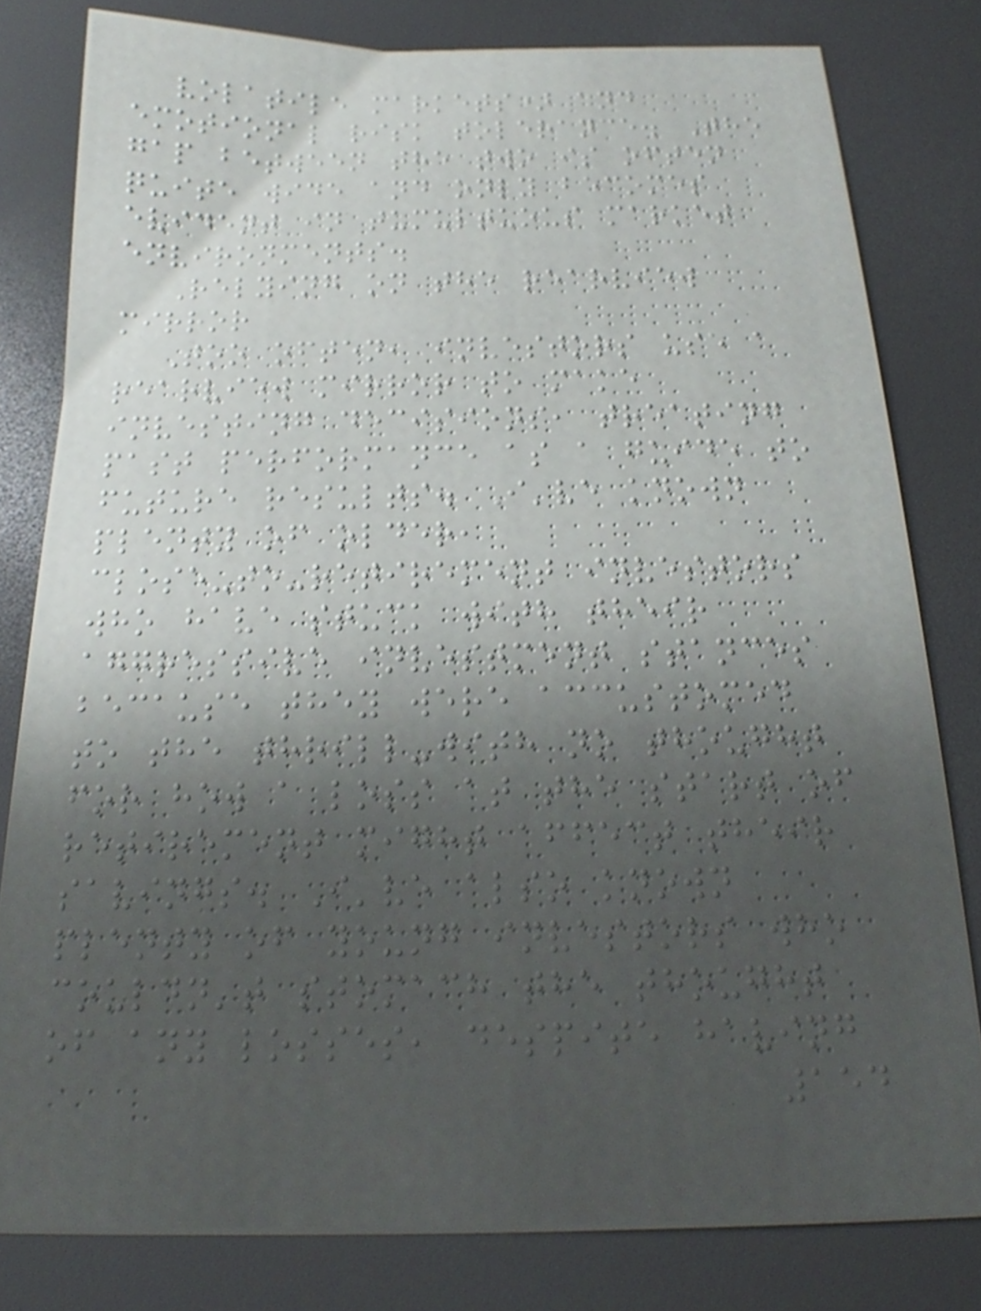volatile markets) and
emotional risk tolerance. The
gap between the two is often
quite wide and only becomes
evident in tumultuous market
environments.
Relying on the rearview
mirror
Too often, investors use a
rearview mirror to make
investing decisions, treating
past performance as a guide to
future results. I've known
plenty of older,
close-to-retirement investors
who have stuck with their
aggressive investment stances
because they were accustomed
to the thrill-with no thought
for how a loss at the start of
retirement might affect their
savings. I've also known
plenty of young investors who
couldn't stomach the thought
of any losses, despite having
154
